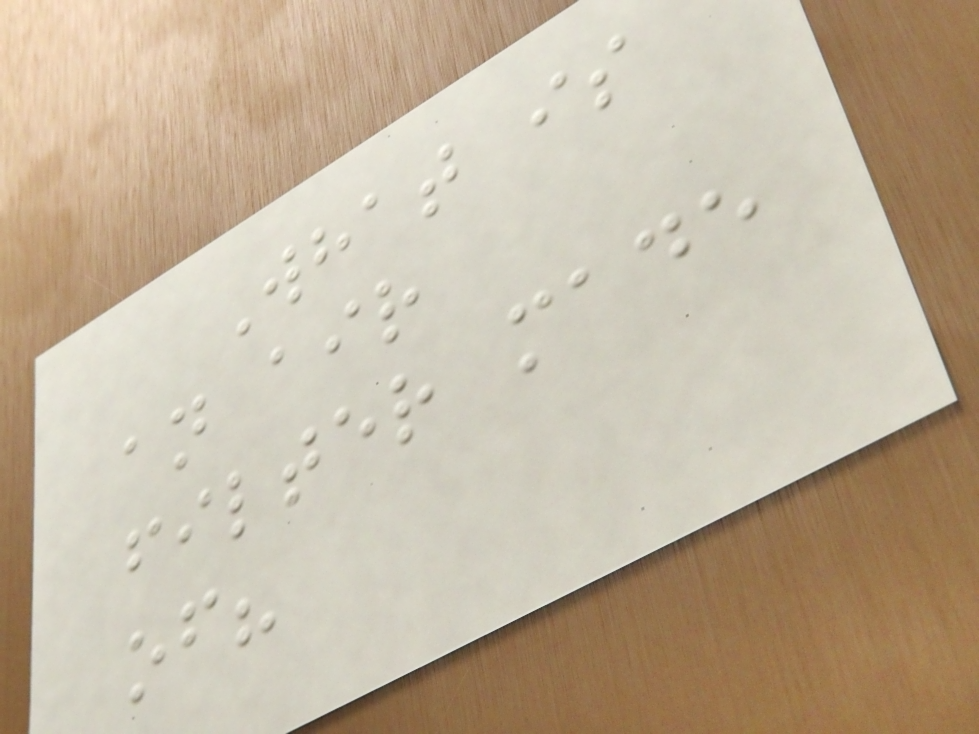What is
an air
filter made
of?
